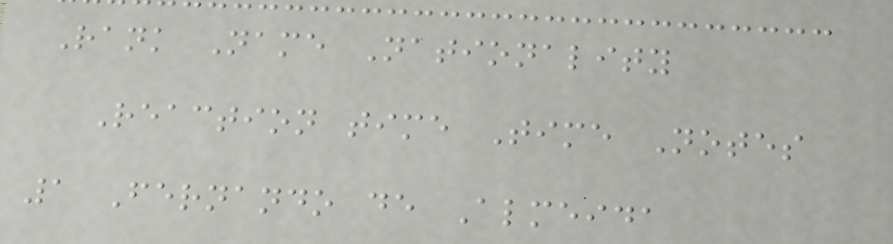Rank Name Nationality
Reaction time Time Notes
1 Fernando de Almeida
